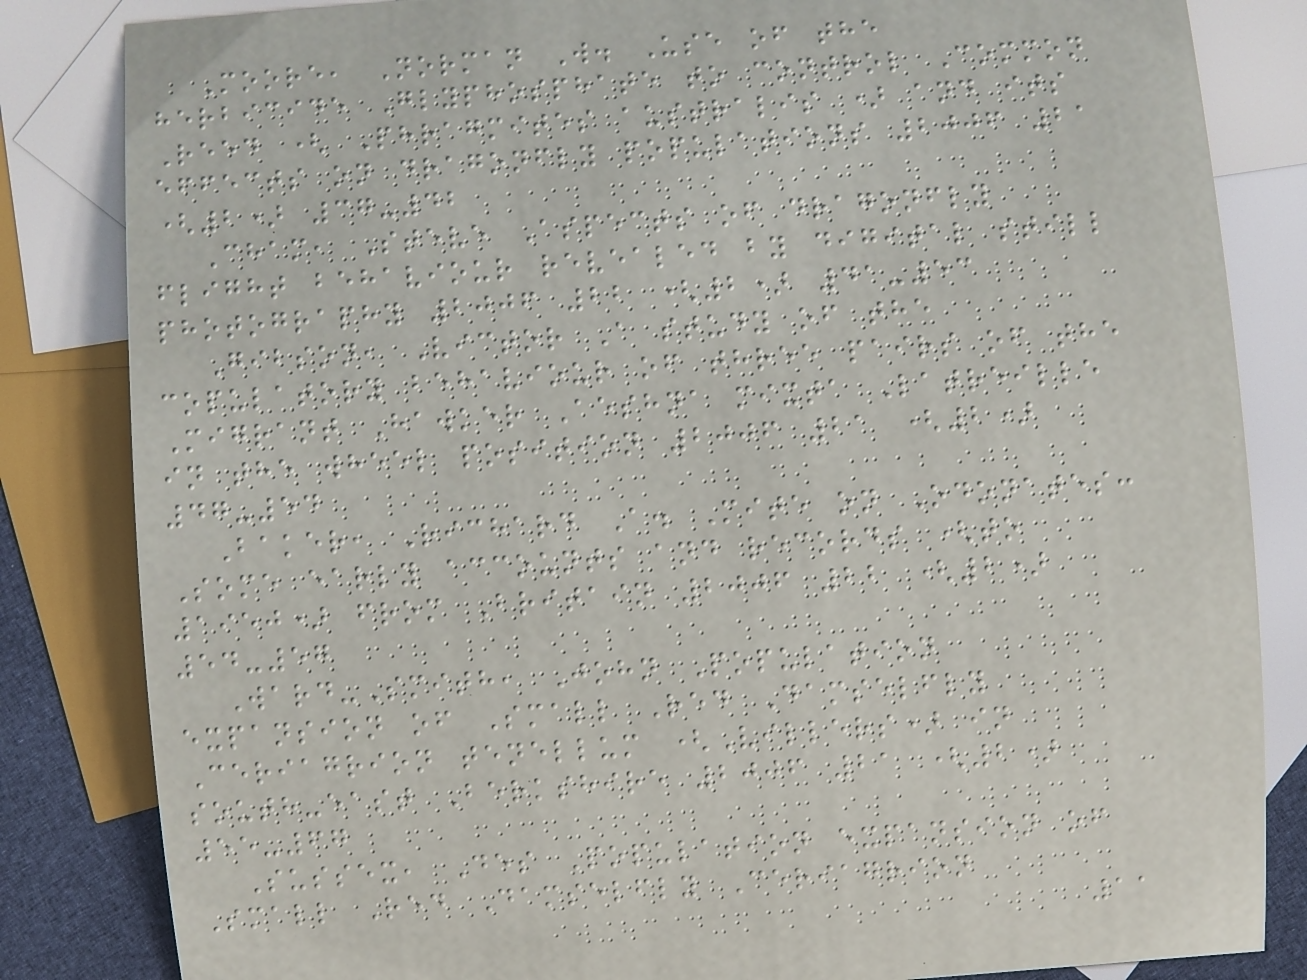Moore, Norman W. Use of the
herbicide Glyphosphate to control Common
Reed ( Phragmites australis ) and its
effects on dragonfly populations 2006 21
(2) 37-42
Cham, Steve Aspects of dragonfly
flight behaviour revealed by digital still
photography 2006 22 (2) 41-53
Gibson, Victor A study of the
copulatory behaviour of three pairs of the
Migrant Hawker Aeshna mixta Latreille
in the wheel position 2006 21 (2)
47-54
Baker, Richard A. Mite on Odonates:
Some early accounts and records (to
1950) from Britain 2006 22 (2)
54-57
Ward-Smith, John Population
expansion of Small Red Damselfly
Ceriagrion tenellum (Villers) in
south-east Berkshire 2006 21 (2)
55-67
Sussex, Des Population expansion of
Small Red Damselfly Ceriagrion
11
